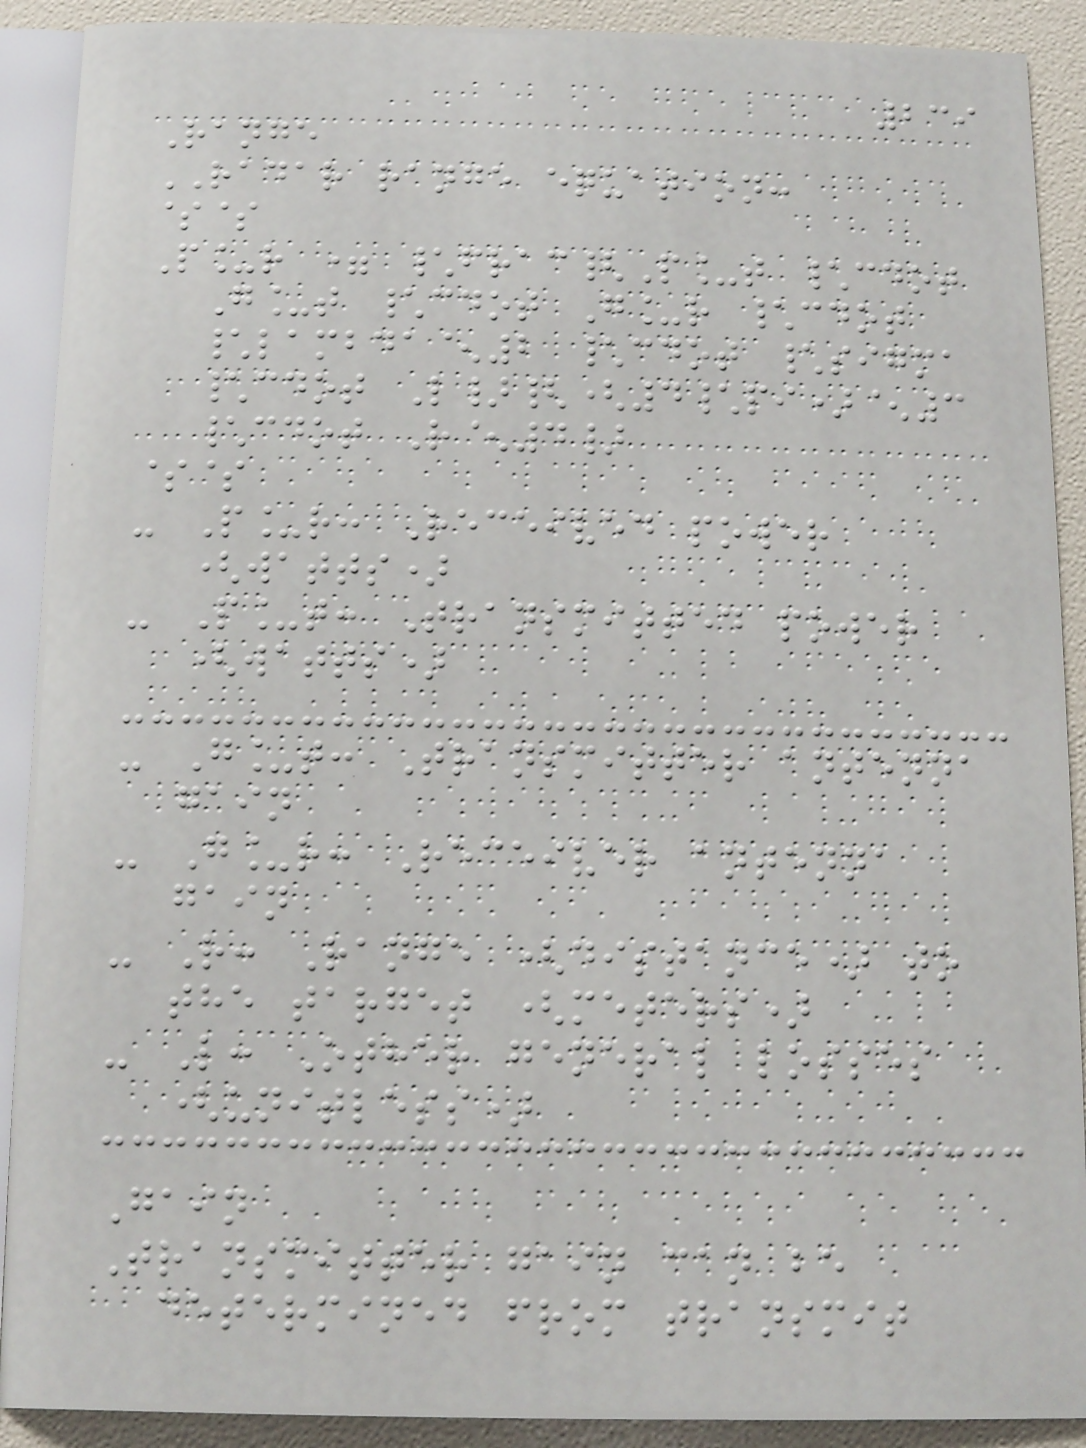239
Range
RADAR range equation:
$$
P_r = \frac{P_t \cdot
G_t \cdot G_r \cdot
\lambda^2 \cdot \sigma
\cdot L}{(4\pi)^3
\cdot R^4}
$$
- P_r: Received power
(watts)
- P_t: Transmitted power
(watts)
- G_t: Transmitter antenna
gain
- G_r: Receiver antenna
gain
- R: Range (distance) to
the target (meters)
- L: Other general losses
(unitless)
Gain
Transmitter gain can be
determined from transmit
